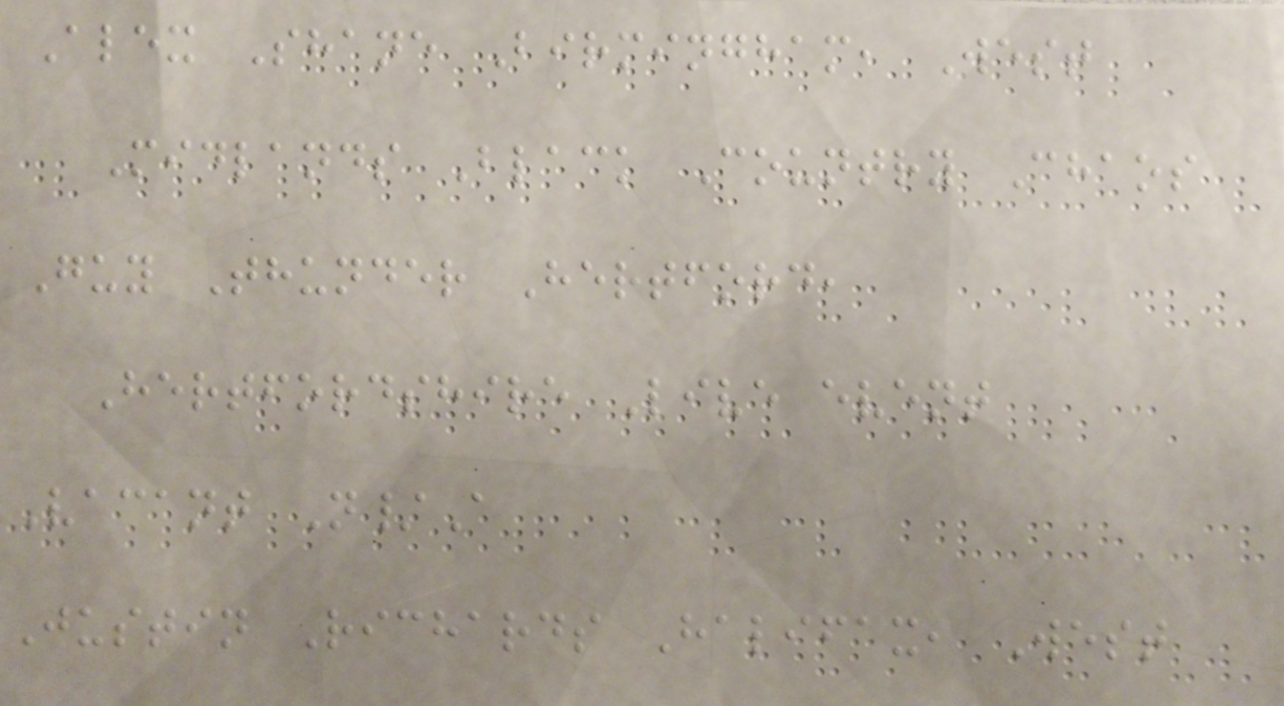Alex Shane Birmingham, West
Midlands Black Country Chaos
Guy Thunder Hertford,
Hertfordshire Live event
Vacant N/A
Justin Richards Halifax, West
